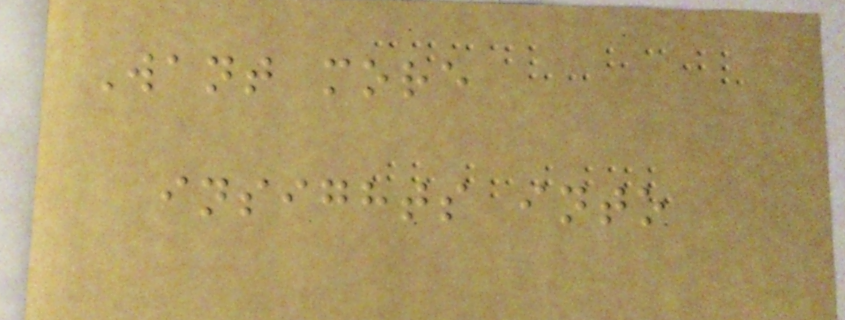Want more
insights into
